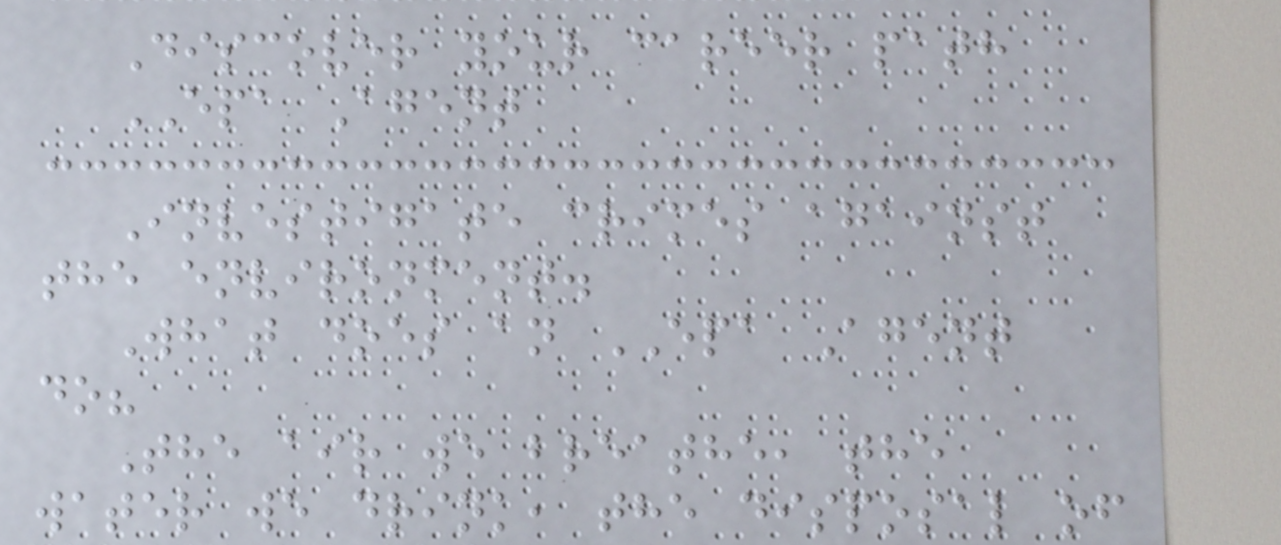Discover your career path
EPA Agent
Investigate crimes against
the environment.
What does an EPA Agent
do?
The air we breathe, the
water we drink, the disposal of
